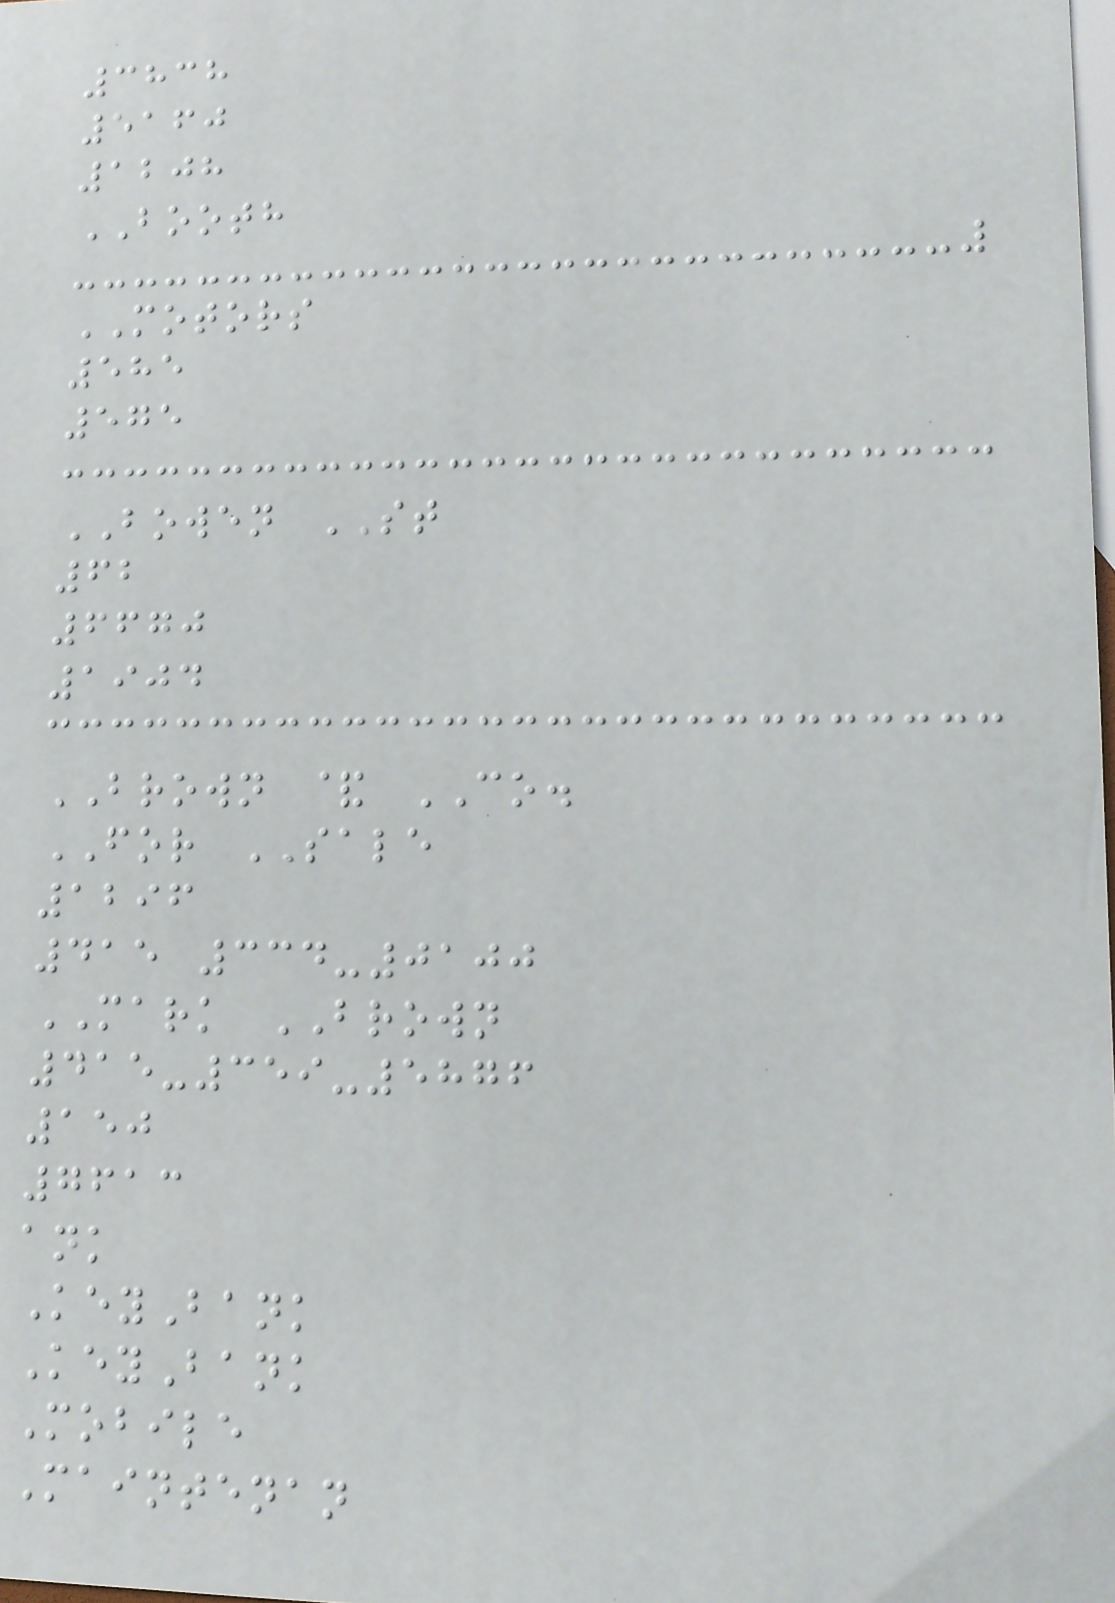3838
5160
1208
BOOTH
MOTORS
585
575
BOWEN ST
62
6670
1904
BROWN & CO.
FOR SALE
1296
415 334-0100
MARK BROWN
415-359-5876
150
7613
ank
KeyBank
KeyBank
Mobile
Maintenan
